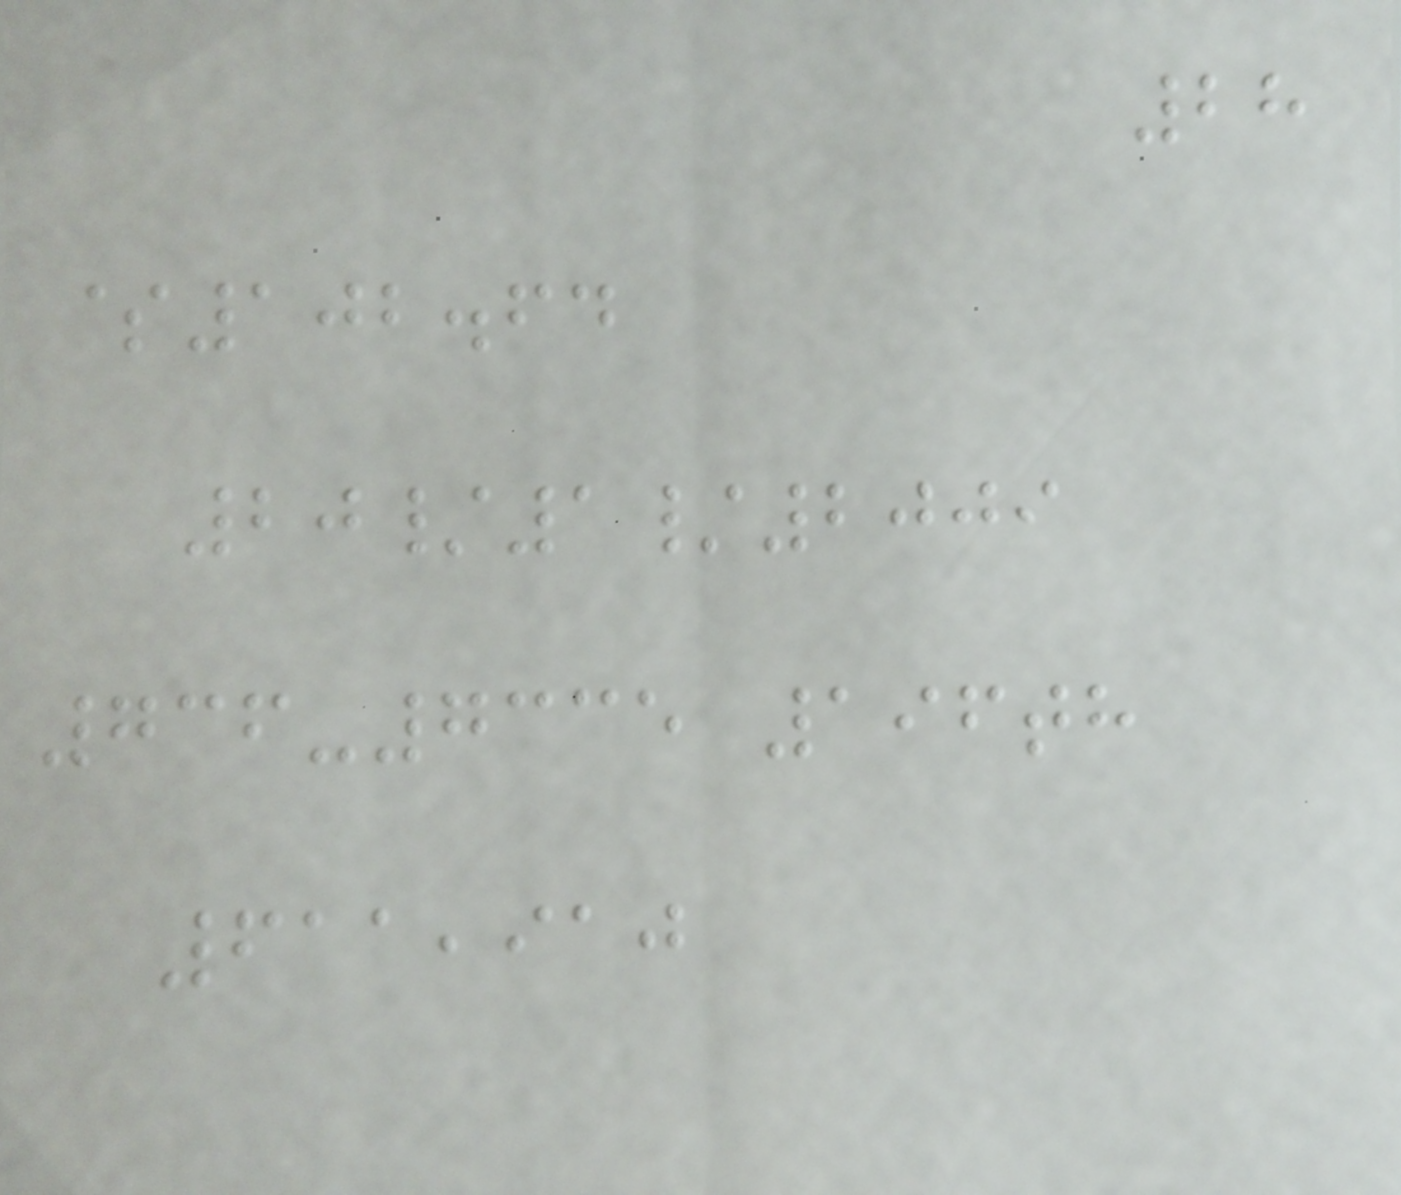28
$102.64
20/1/2009
736-7335 196th
611,910
